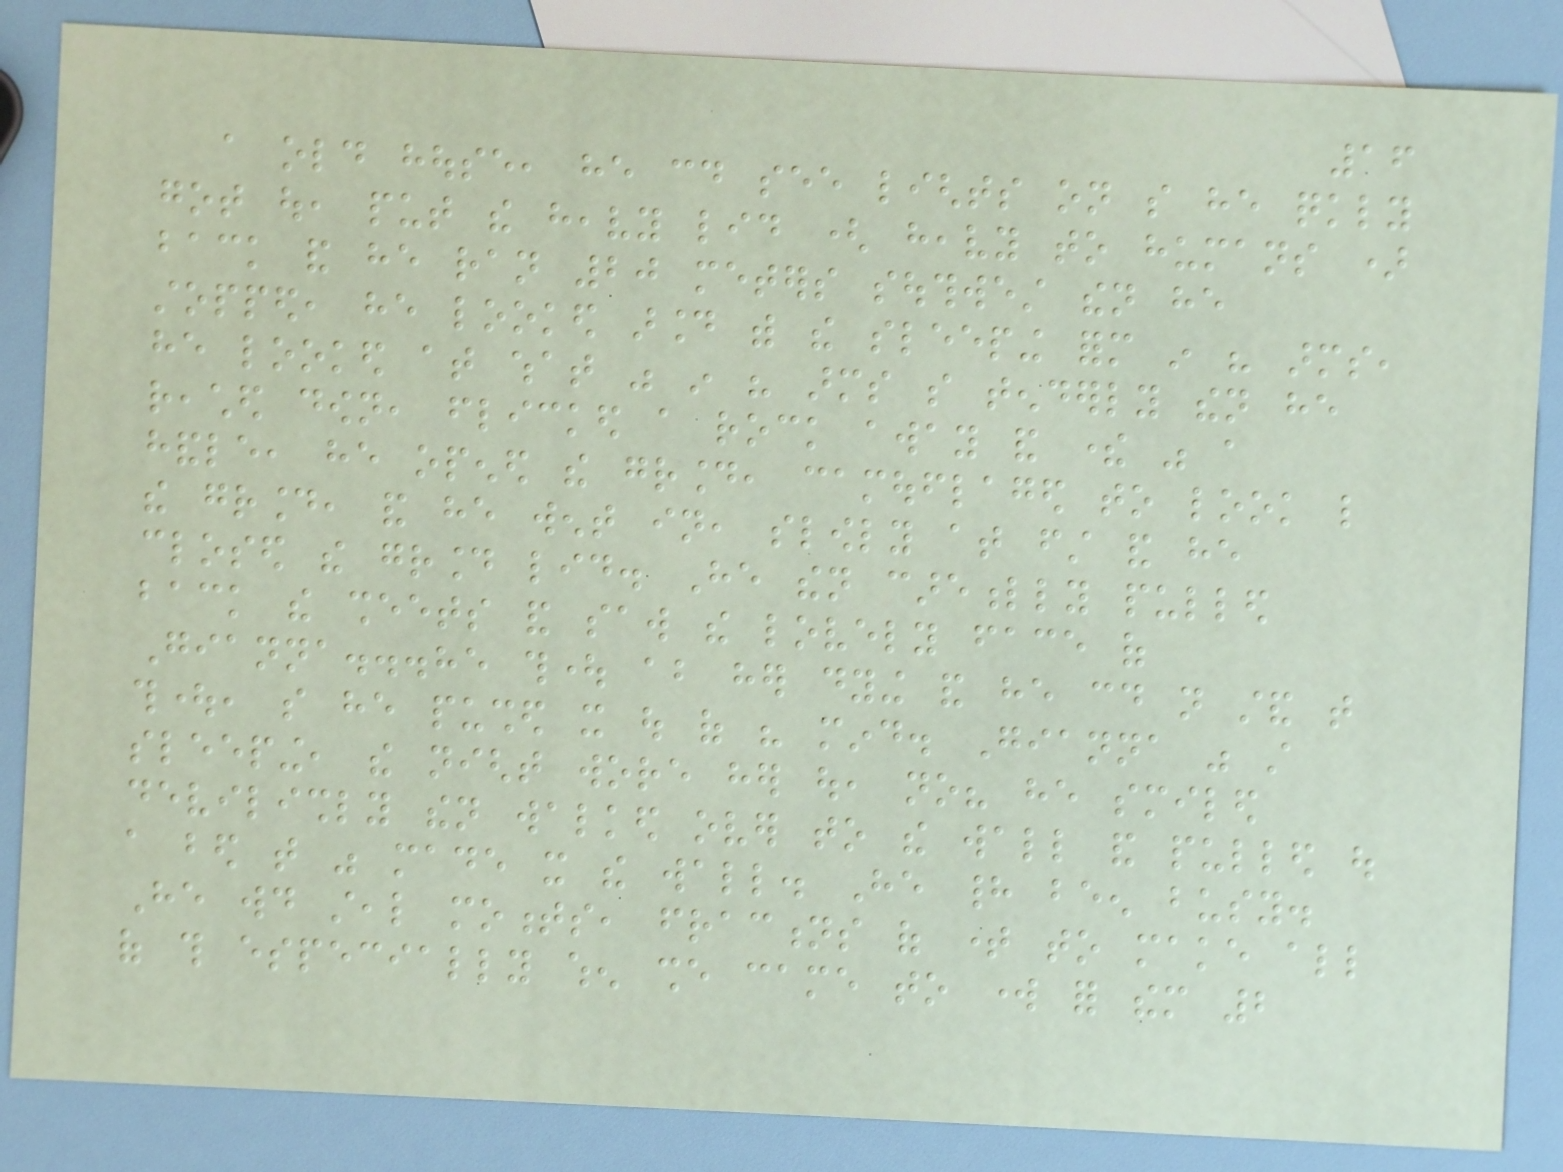16
a old house, he could see lights on so he quickly
got out, put the heavy lid ( heavy to humans )
back and he ran 20 meters southwest then he
stopped, he looked around with the sleeping form in his arms,
he looked at what was in his arms so tenderly then he
reached down, flicked a rock away and there was a
handle, he opened the ground, camouflaged to look like
the ground, and he went in, slowly at first and he
closed the ground lid. He then carefully pulled
back the sheets and saw the lovely face of
Gianna...he thought about her dying and he could not stand that
thought, so he pushed it out of his mind. Gianna was still
sleeping, the night wore her out, no? he smiled
devilishly then walked over to the wall and pulled out
a bed that was made it the wall. He had been busy.
He would steal moments, fractions of time to make all
of this especially when she came to work for them 2
